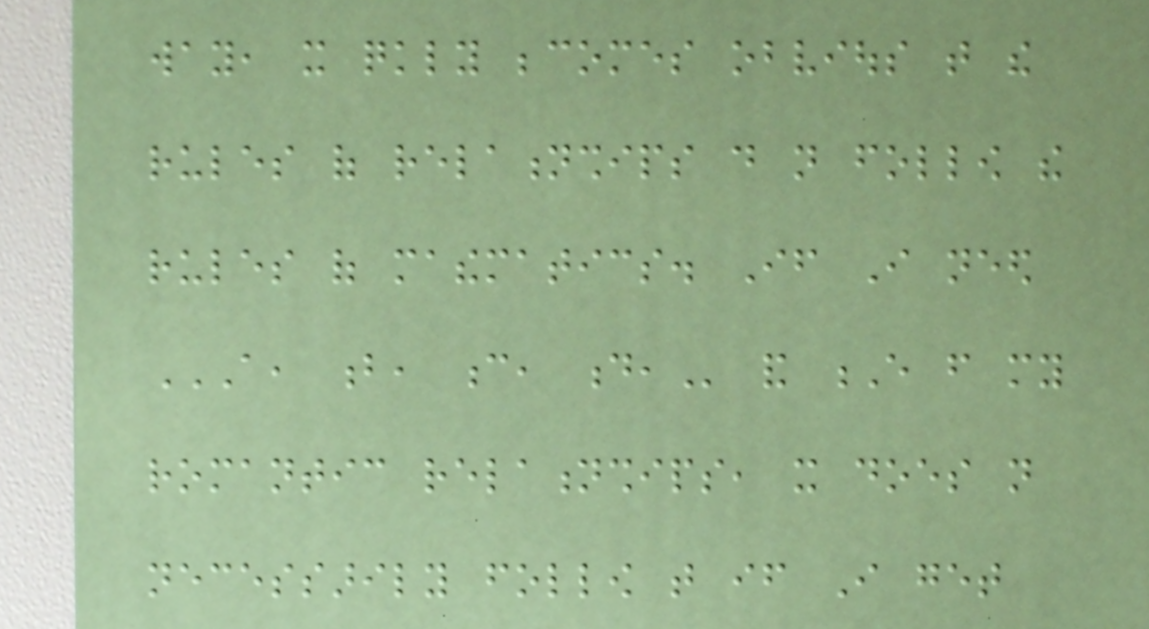way, it quickly becomes obvious that the
rules of relationships do not follow the
rules of mathematics. If I need
A, B, C, D, and E from my
romantic relationships, it does not
necessarily follow that if I get
